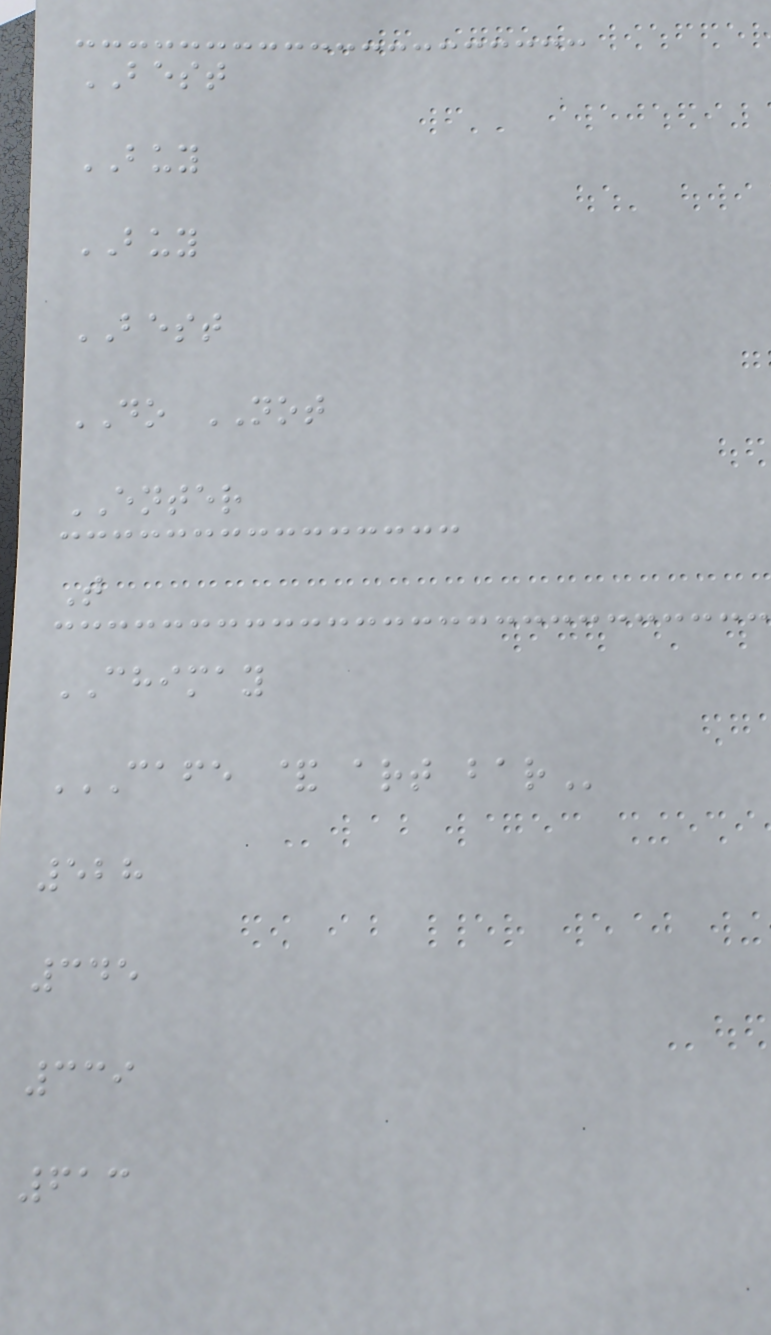BEST
BUY
BUY
BEST
DO NOT
ENTER
T
CHIMAY
CAFE & ART BAR
528
345
339
613
